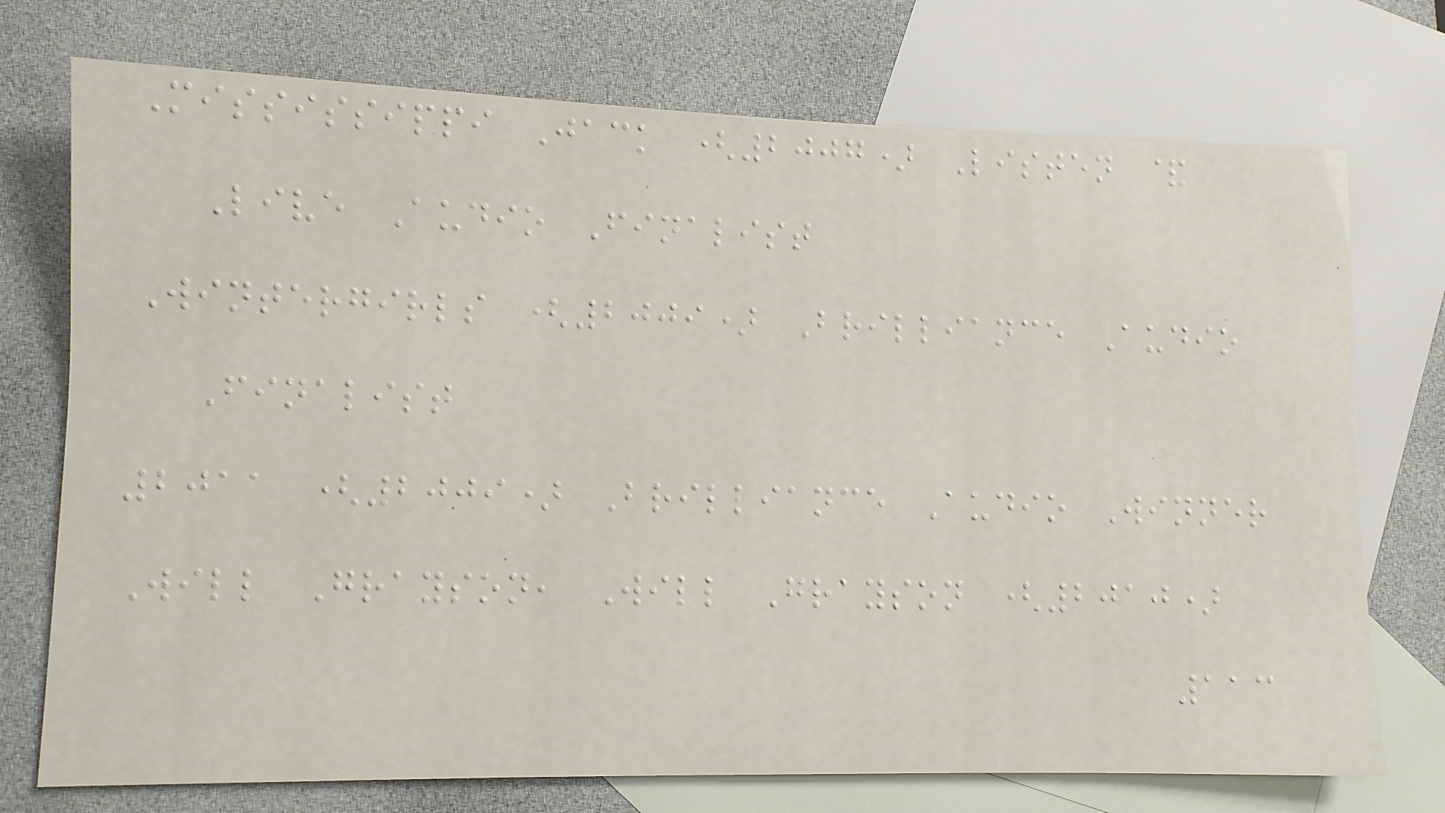Mississippi Jack (2007) Listen &
Live Audio Finalist
Wintergirls (2009) Brilliance Audio
Finalist
2011 (2009) Brilliance Audio Winner
Will Grayson, Will Grayson (2010)
113
